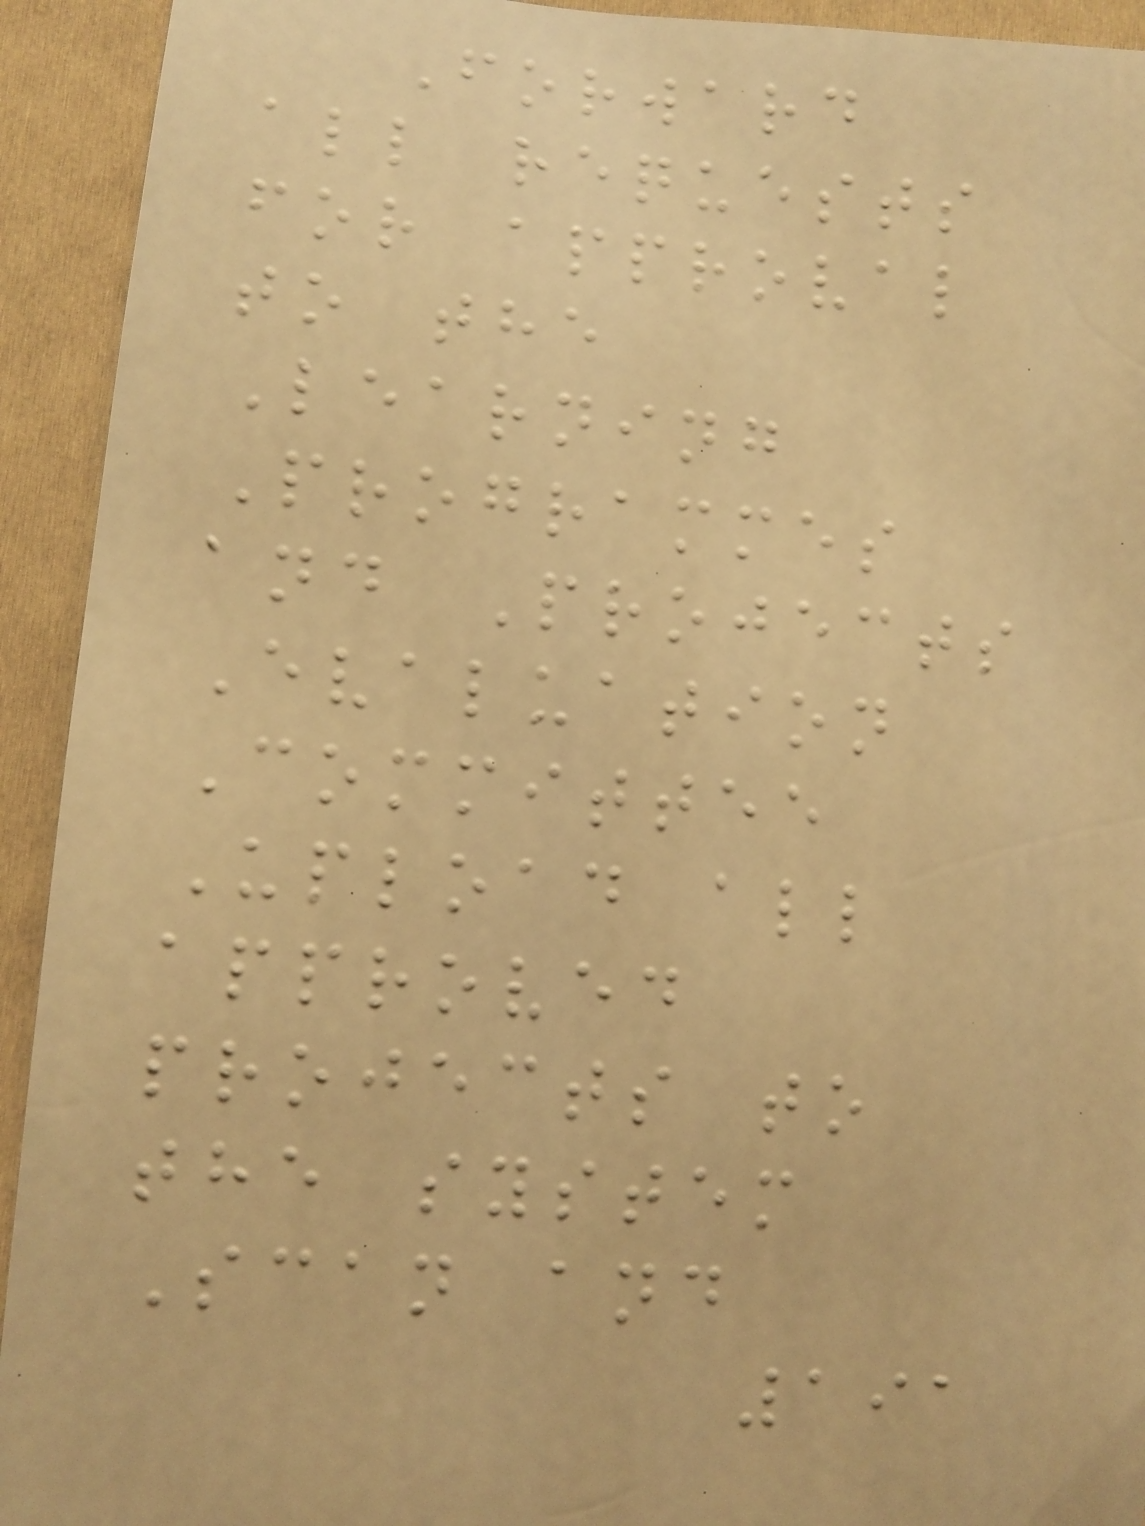Forward
all requests
for approval
to the
Learning
Programmes
and Projects
Evaluation
Committee
Upload all
approved
projects to
the system
Scan and
191
